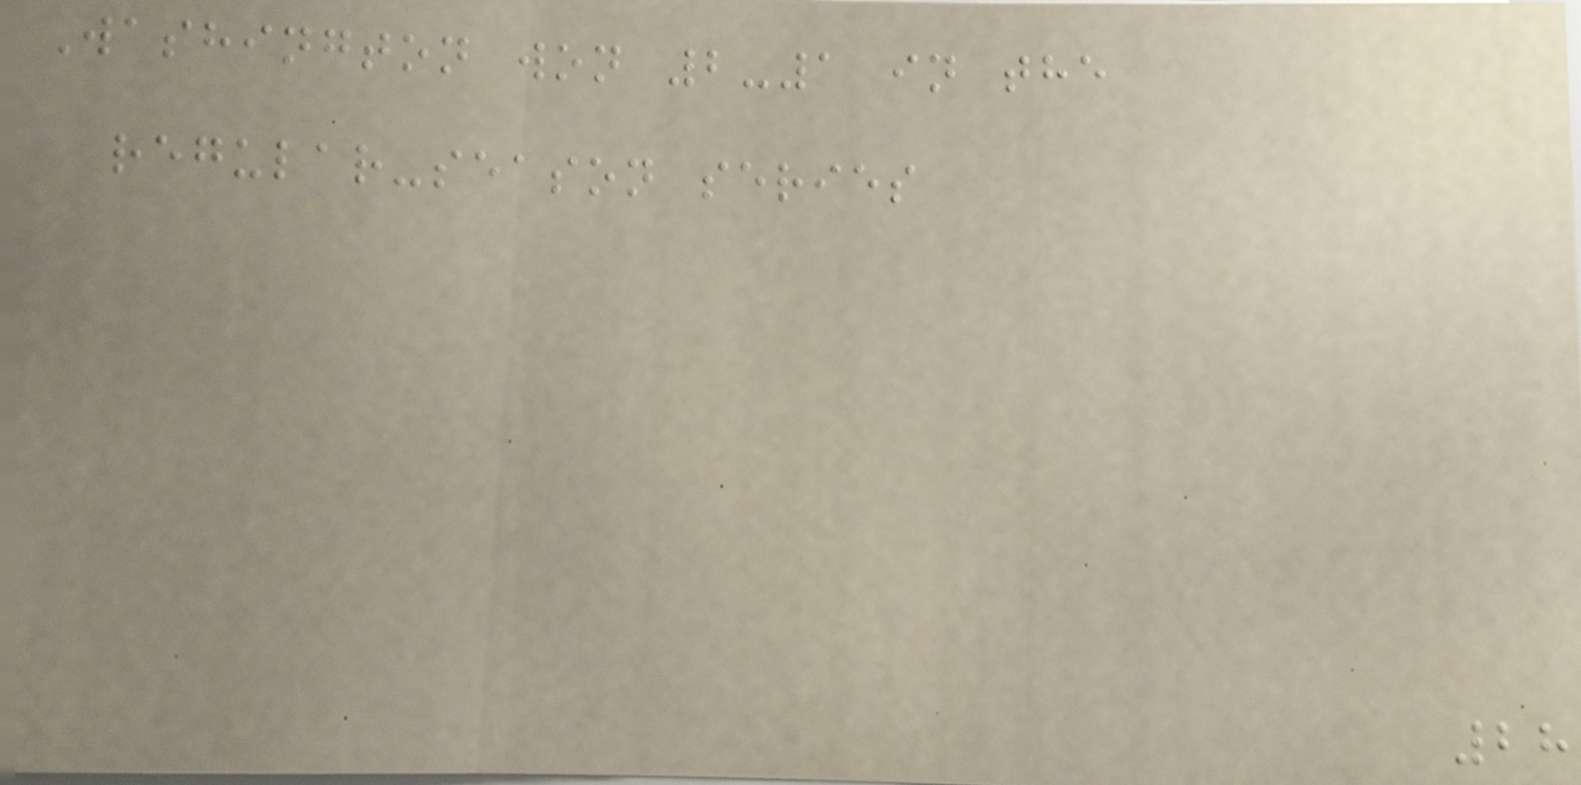Washington won 2-1 in the
regular-season series
28
